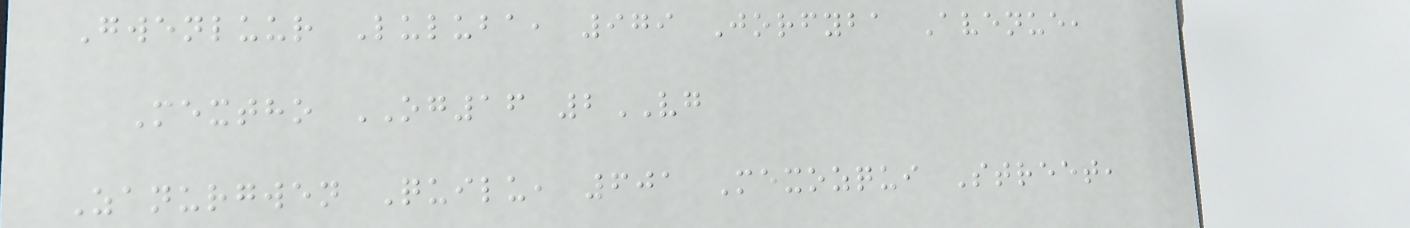Gwenluur Luluba, 979 Jorfyba Avenue,
Mextho OG16 2VG
Zanurgwen Quilu, 601 Mexozqui Street,
